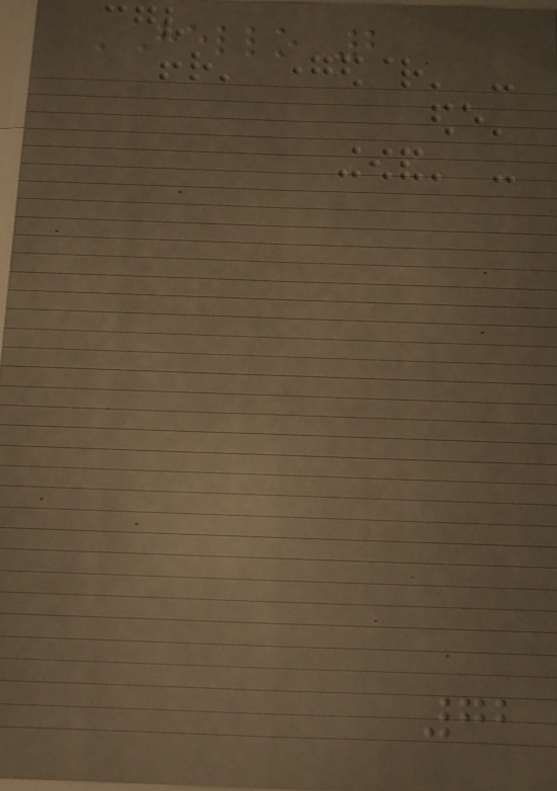'Hello 2
72
